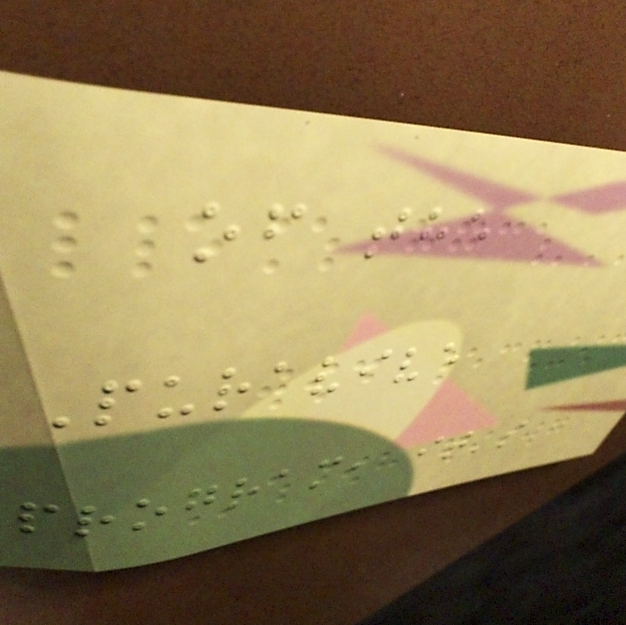of the
Puravive
program, it's
